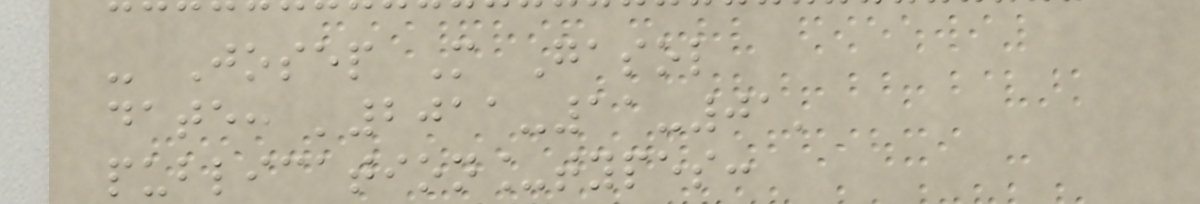- Josep M Gasol
date: '2011-11-01'
publication_types:
